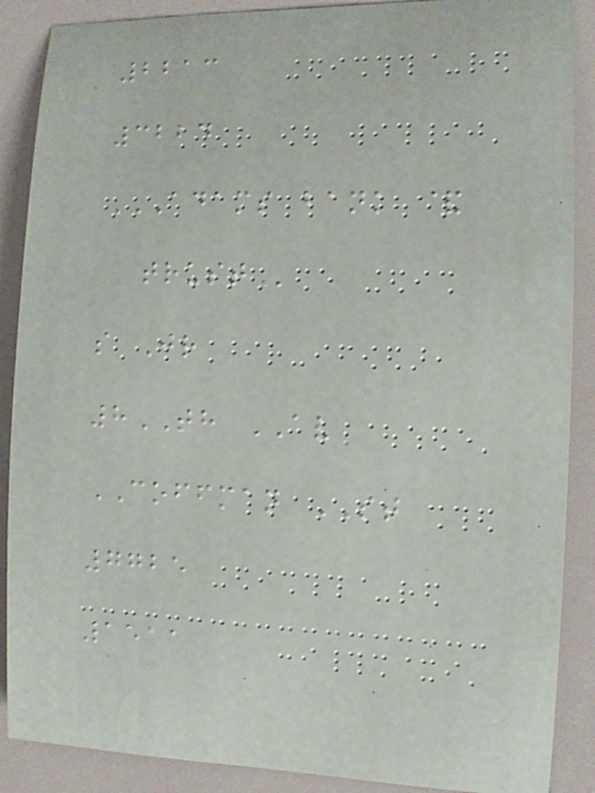2213
3224
ADAMS BANK &
TRUST
s Jr
8TH AV
COFFMAN ST
7725
1511
